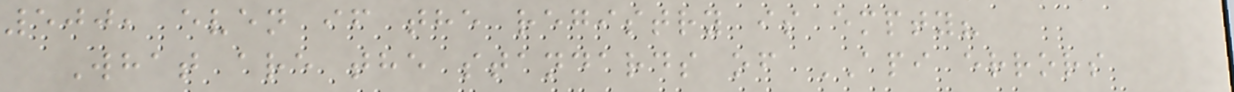500, even if the registry is empty?
What are the standards of API errors
